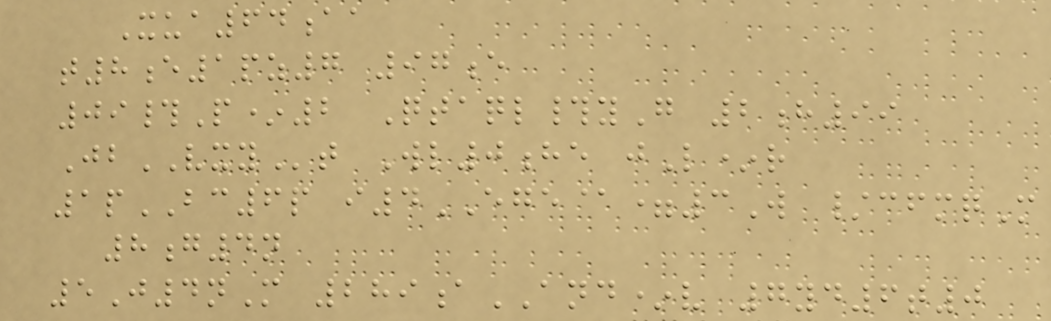Xua64aa
t8e1pz7 97e
09#P*2 Qtaql#yG 2h99
JbVXYt Wl0he jL*r
1pBC6p i4EGE@=3W /cfmqM
8g4n
5J4nM 289aAND*v 7yd6t0
